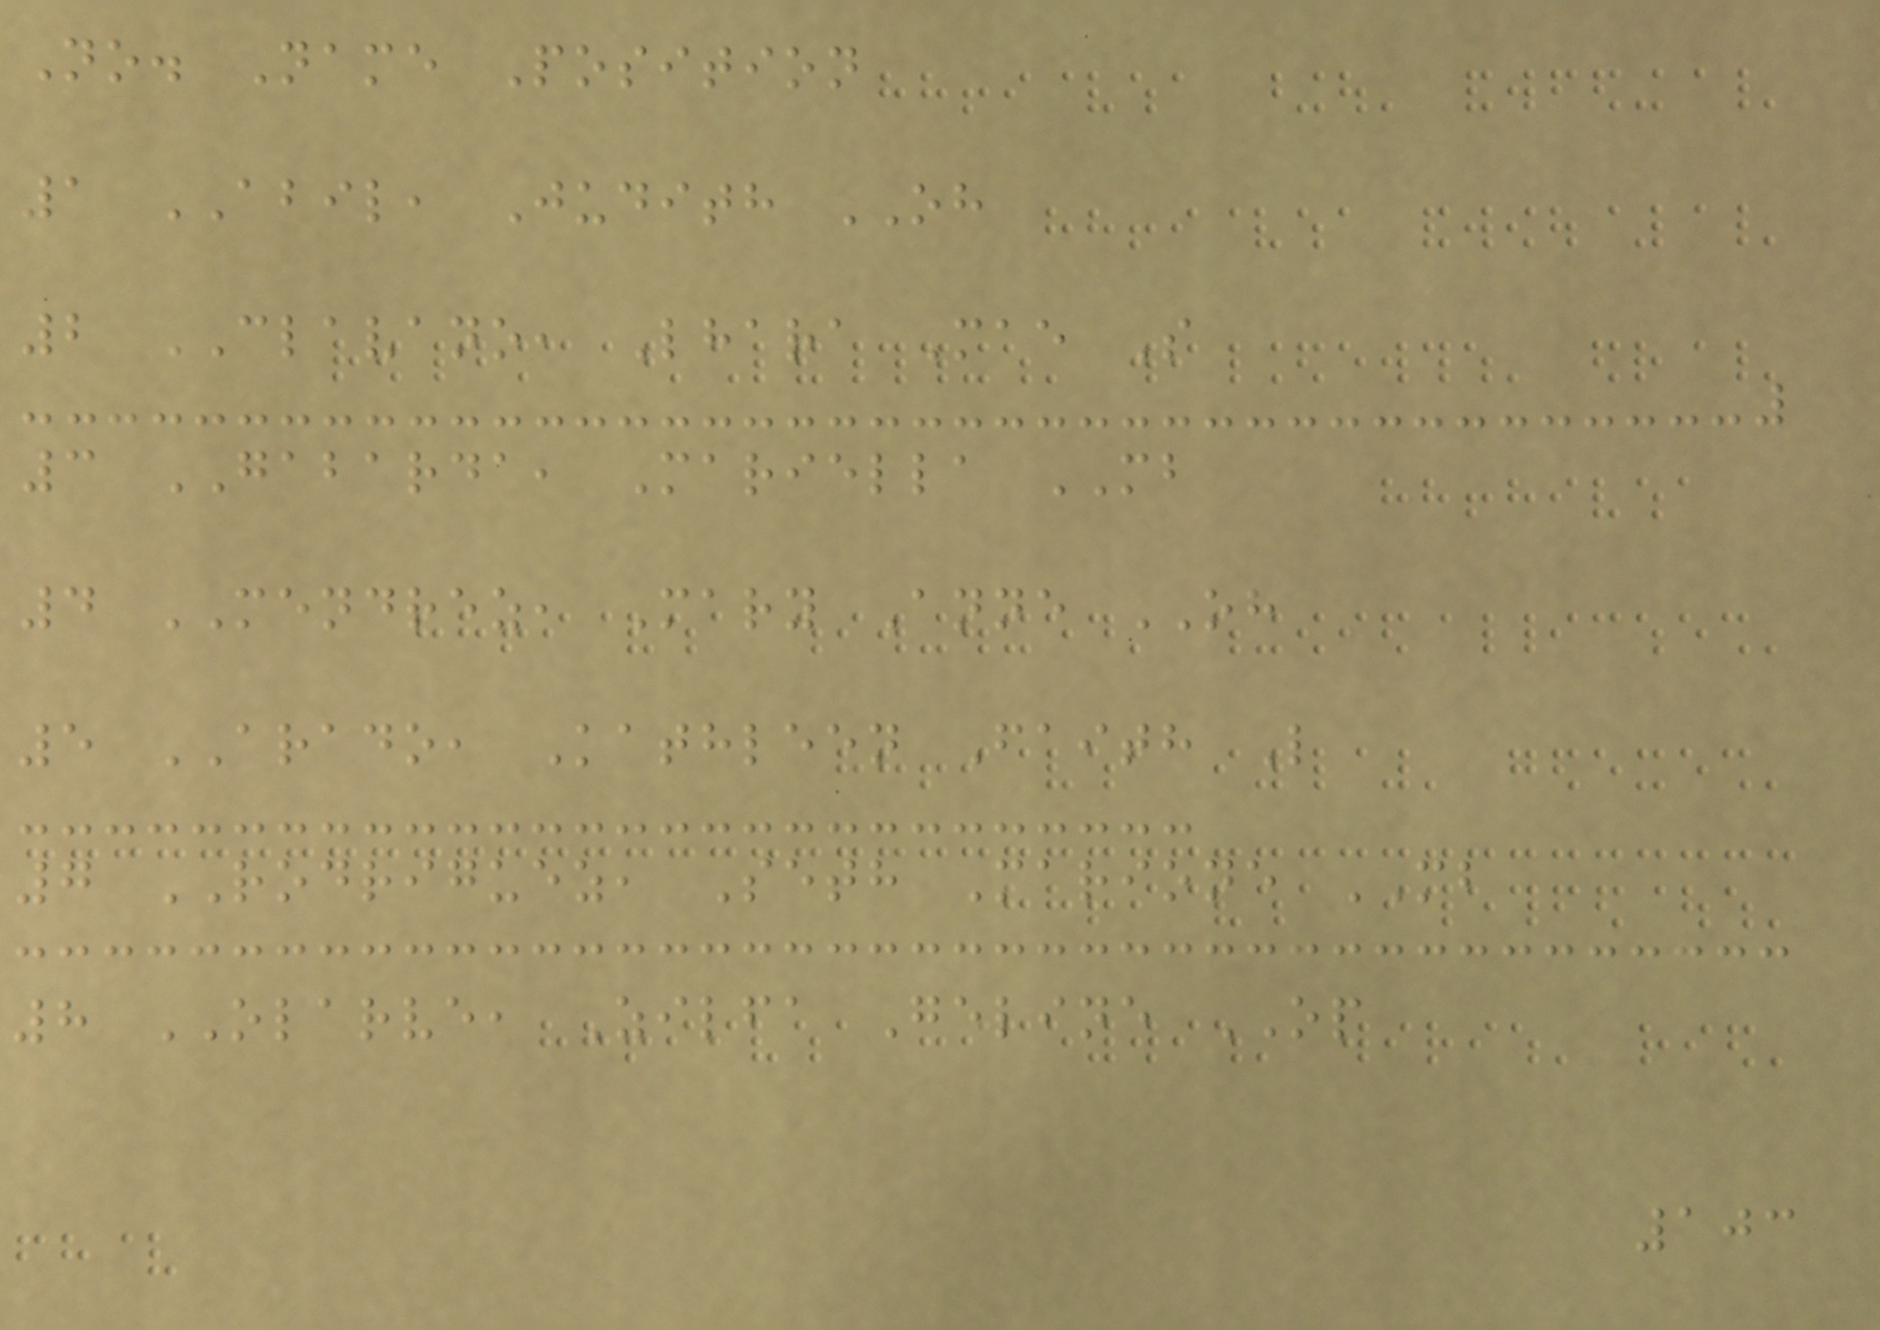No. Name Position
1 ABIL, Judith OH
2 CLAVANO, Lhara Mae S
3 GABARDA, Mariella MB
4 MENDREZ, Mary Anne OH
5 ARADO, Kathleen Faith L
7 RODRIGUEZ, Seth Marione MB
8 OLARVE, Zilfa Geline OP
103
